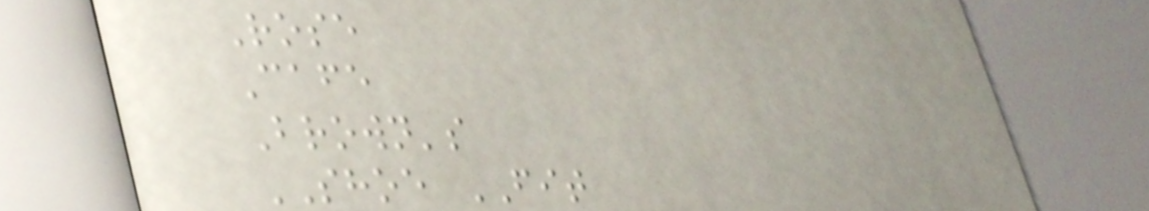Rose
Cafe
Brown's
SHOE FIT
